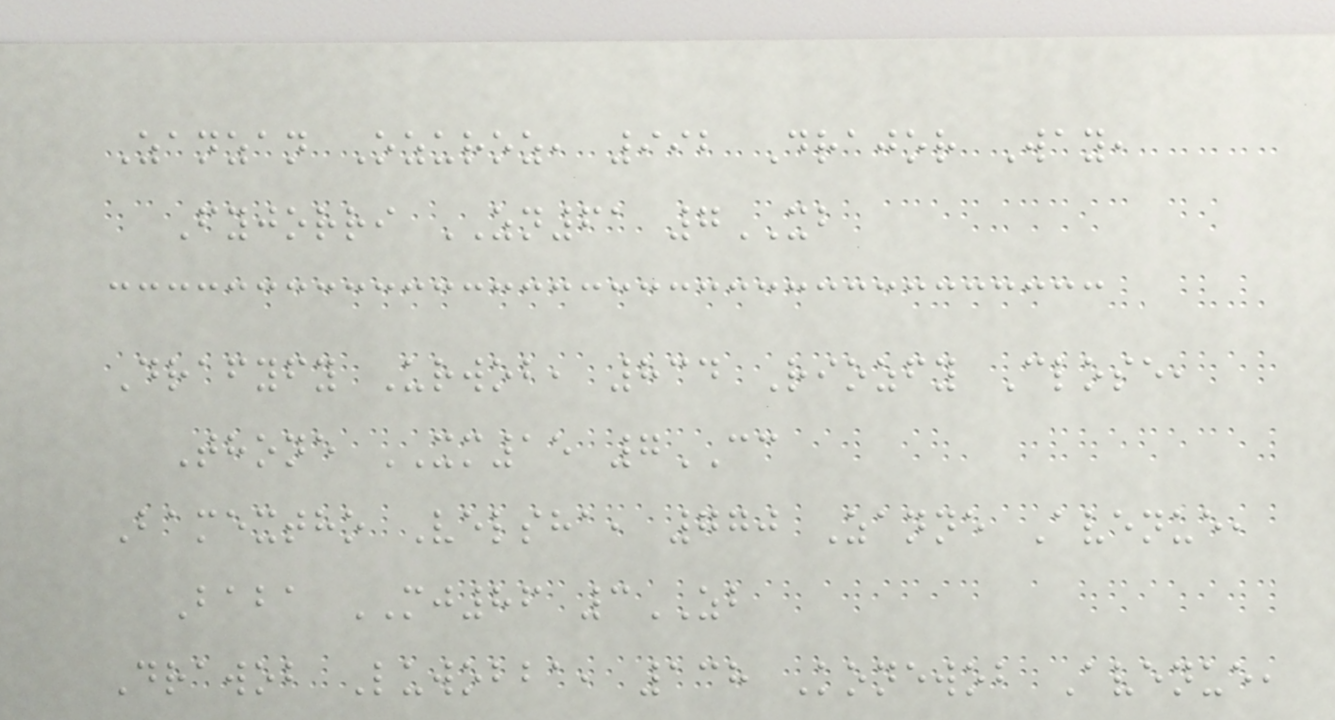Zanzan Ozuroz, 992 Drajor Way,
Fyjorri ZN61 7XB
Drafyfy Urwob, 834 Riozfy Close,
Thone XM15 7CC
Bamextho Velsha, 770 Zanne Avenue,
Baba MJ86 3ZB
Drawob Luwobba, 138 Konewob Avenue,
